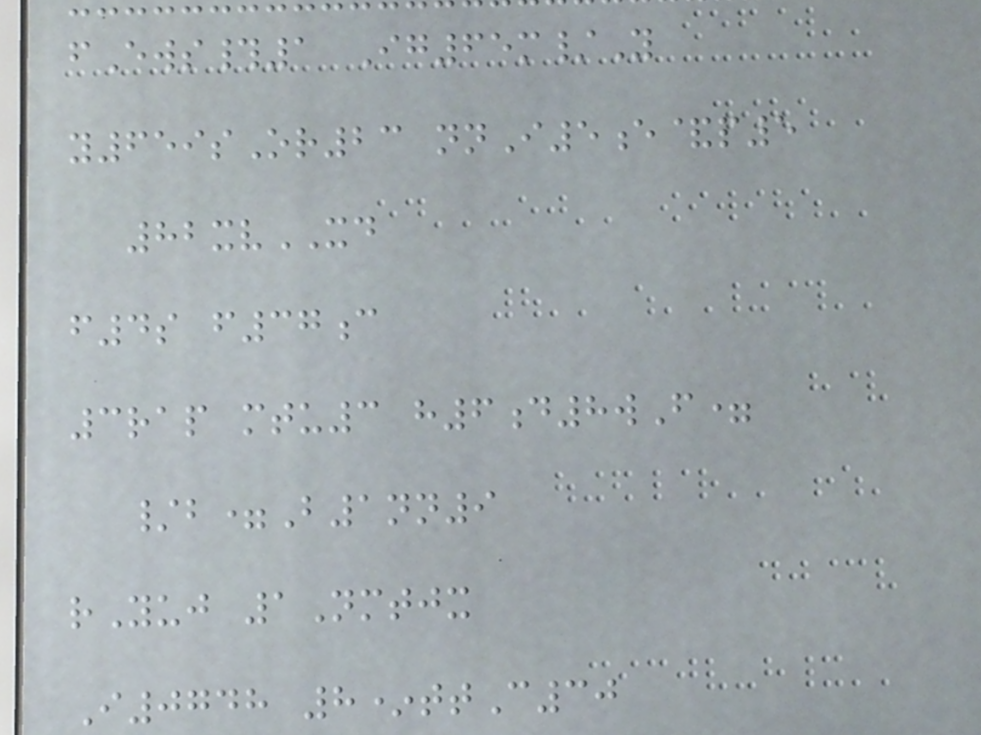fEws#1 Ig65m/Y
y659sOr23 nnI5e&p5
82xvXD
f4s f37c
3rap mtu3 h6d8wF=
/b=B1nn9
rYuj 1Nmtjx
I0748 8*ttC30
